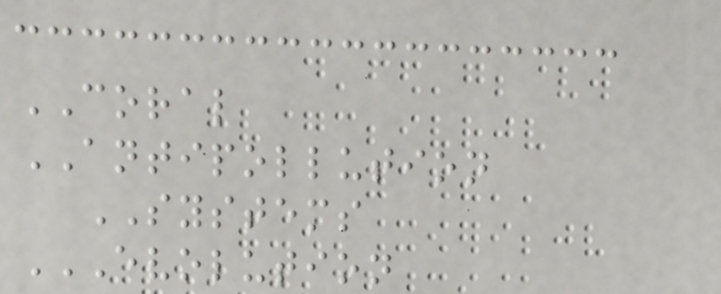CORAL
ANTIPOLLUTION
SYSTEMS
EVOLUTION
